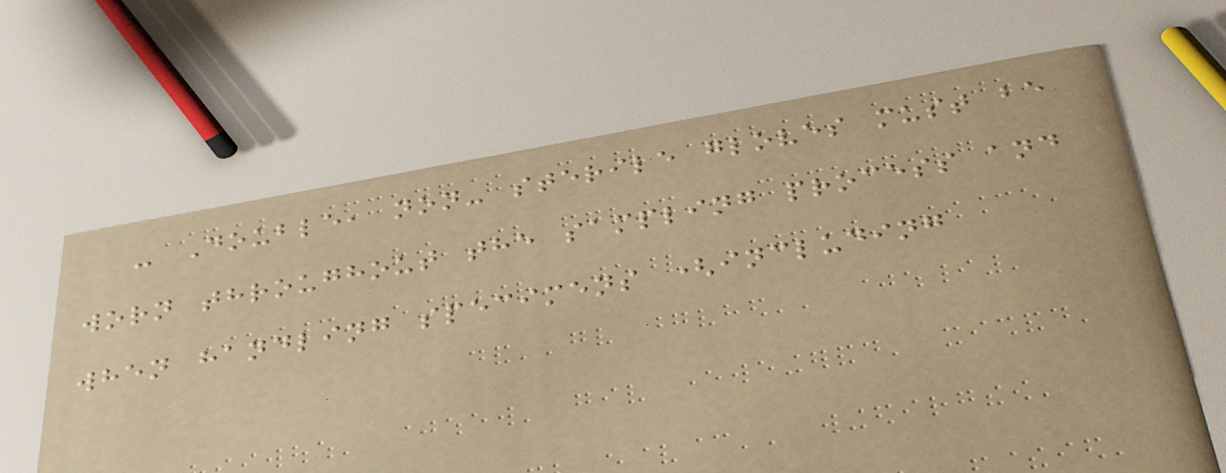- Double, non- sterile gloves must be
worn throughout the sampling process and
when handling specimens (including
